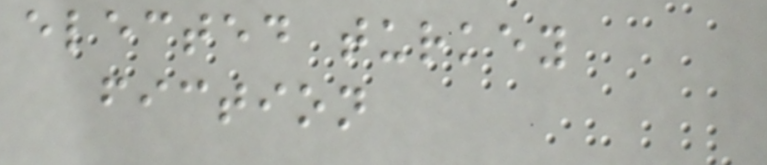elected turkey
fiction
